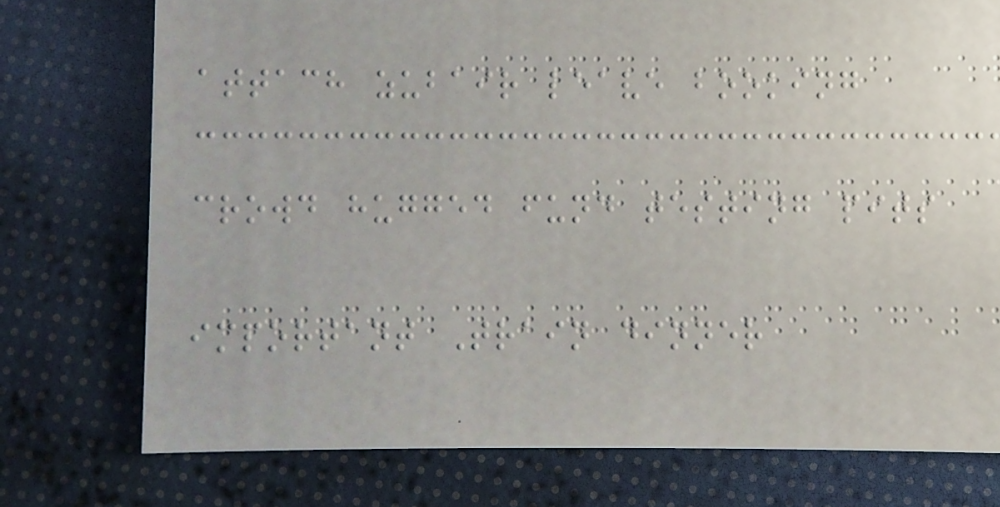attach zubair leave booking
crowd hugged fund testing pits
important Train dinner
